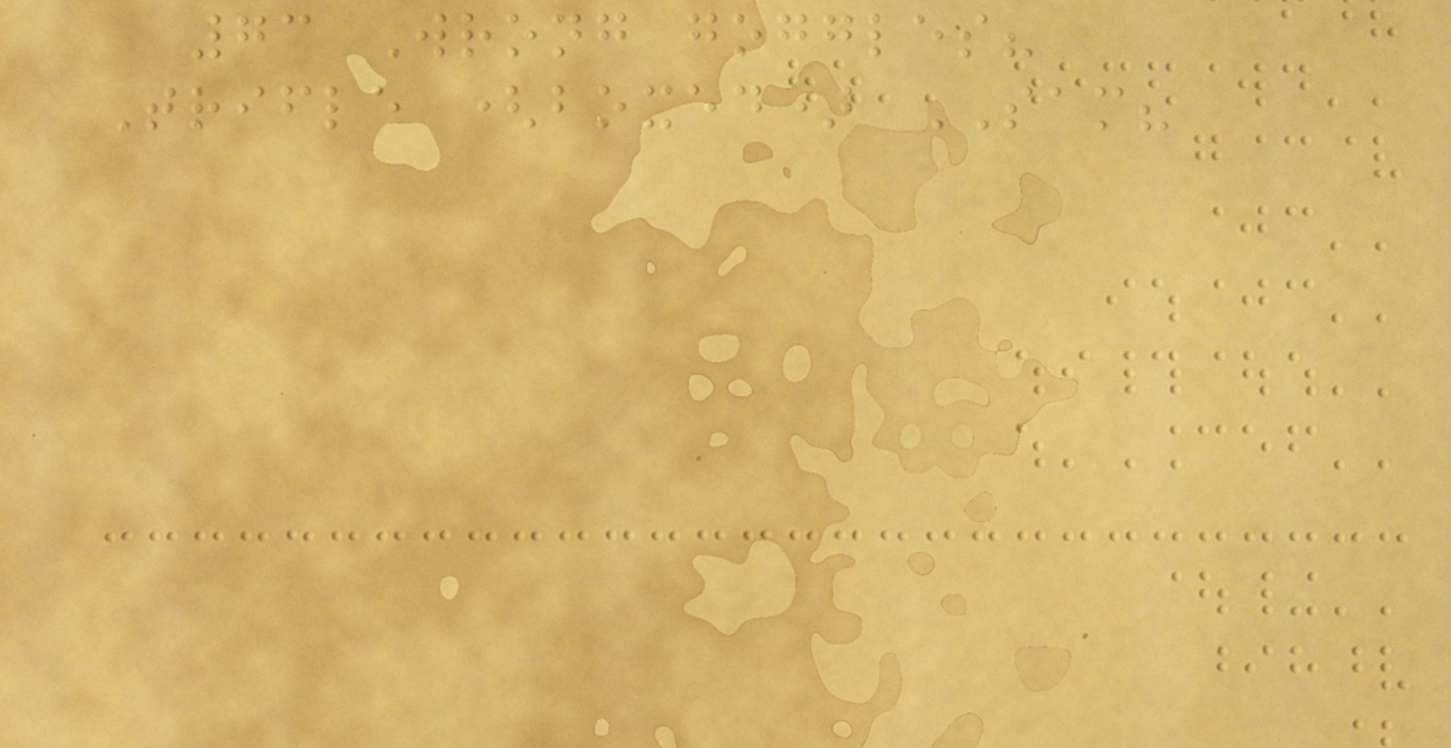73 Wrong goggles?
Trifle (boxed) SAM?
